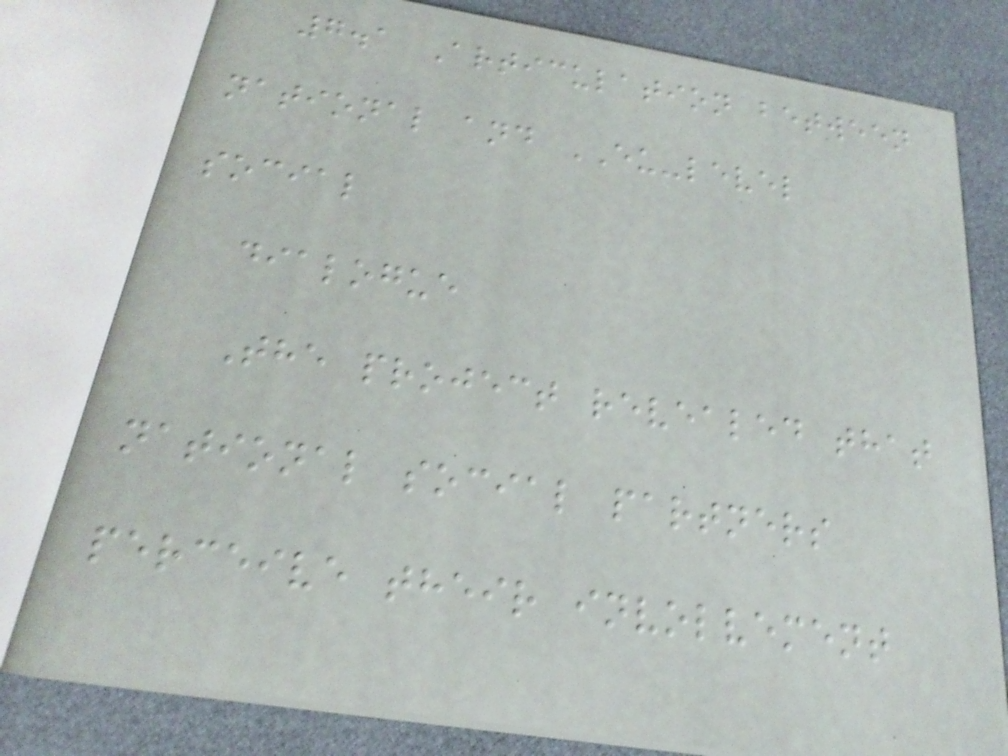7.1 Articulation between
national and EU-level
social
dialogue
The project revealed that
national social partners
perceive their involvement
